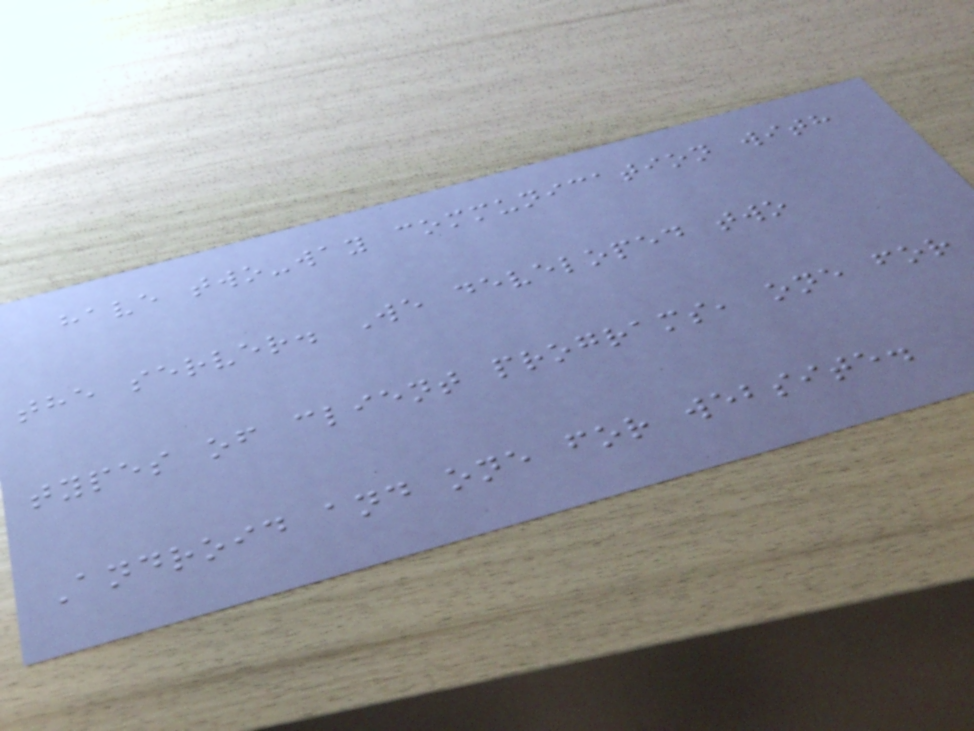have two-way communication with
the server. We developed two
types of client programs, one for
Android and one for website.
